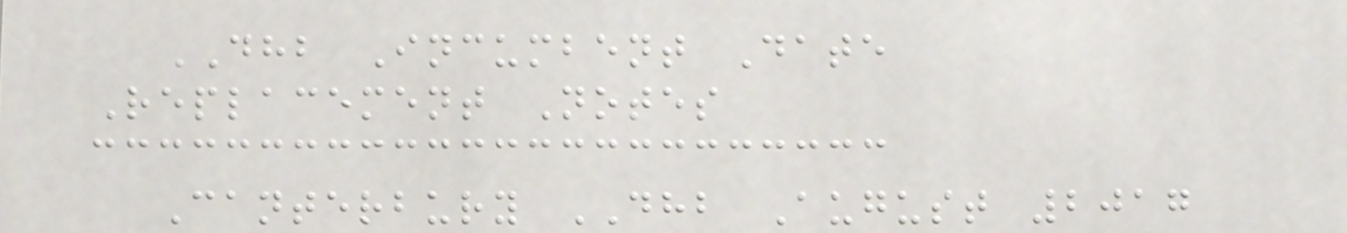DHB Incumbent Date
Replacement Notes
Canterbury DHB August 2017
